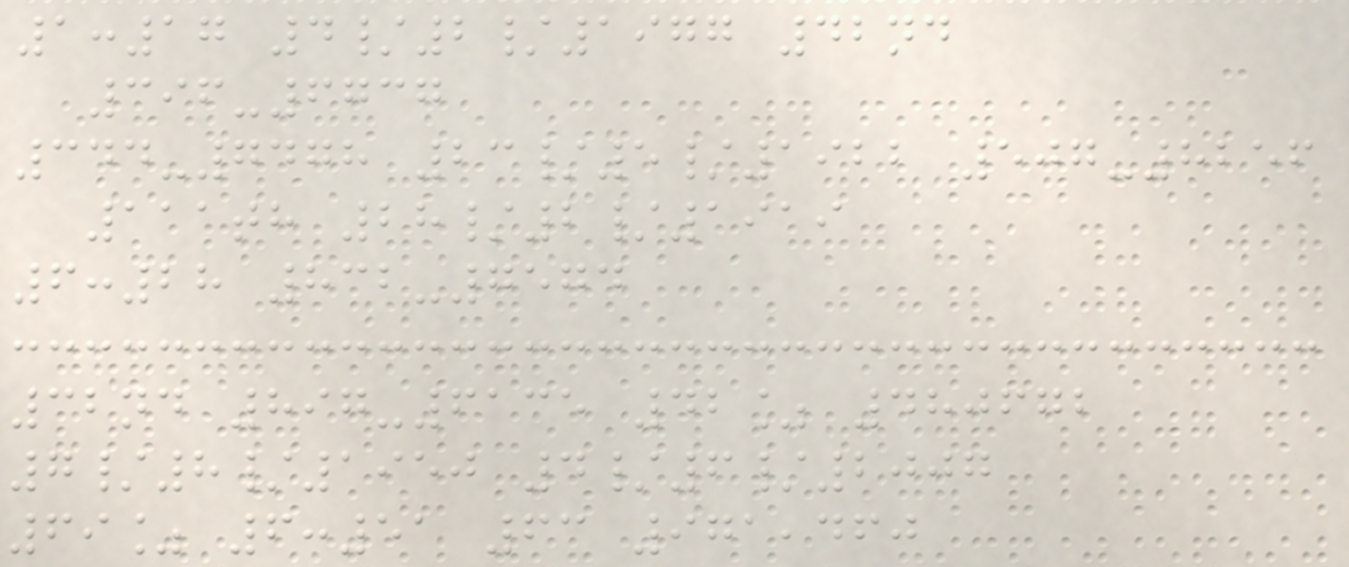1:17 4/2/1977 42nd
396-6737
344-7478 23/5/1922 507-8256
111th 28/2/1919
6:28 832-7574
32nd 897-6135 42% 480672
7/8/1950 4/6/2007
69% 6:51 63 971,460
